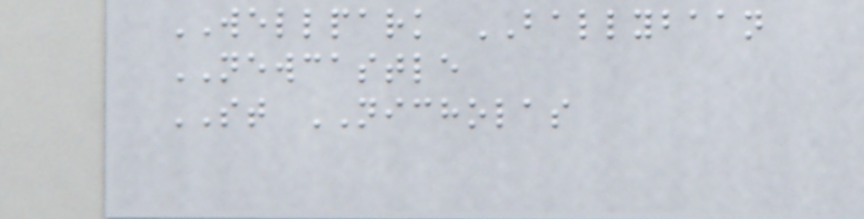WELLPARK BALLYBAAN
NEWCASTLE
ST NICHOLAS
